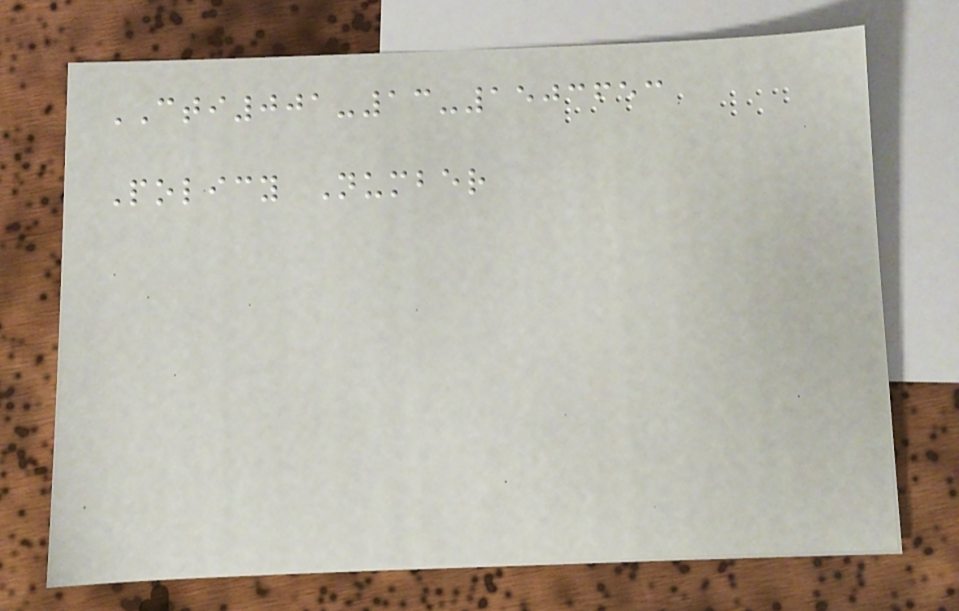CTI001-13-1503653
Policy Number
